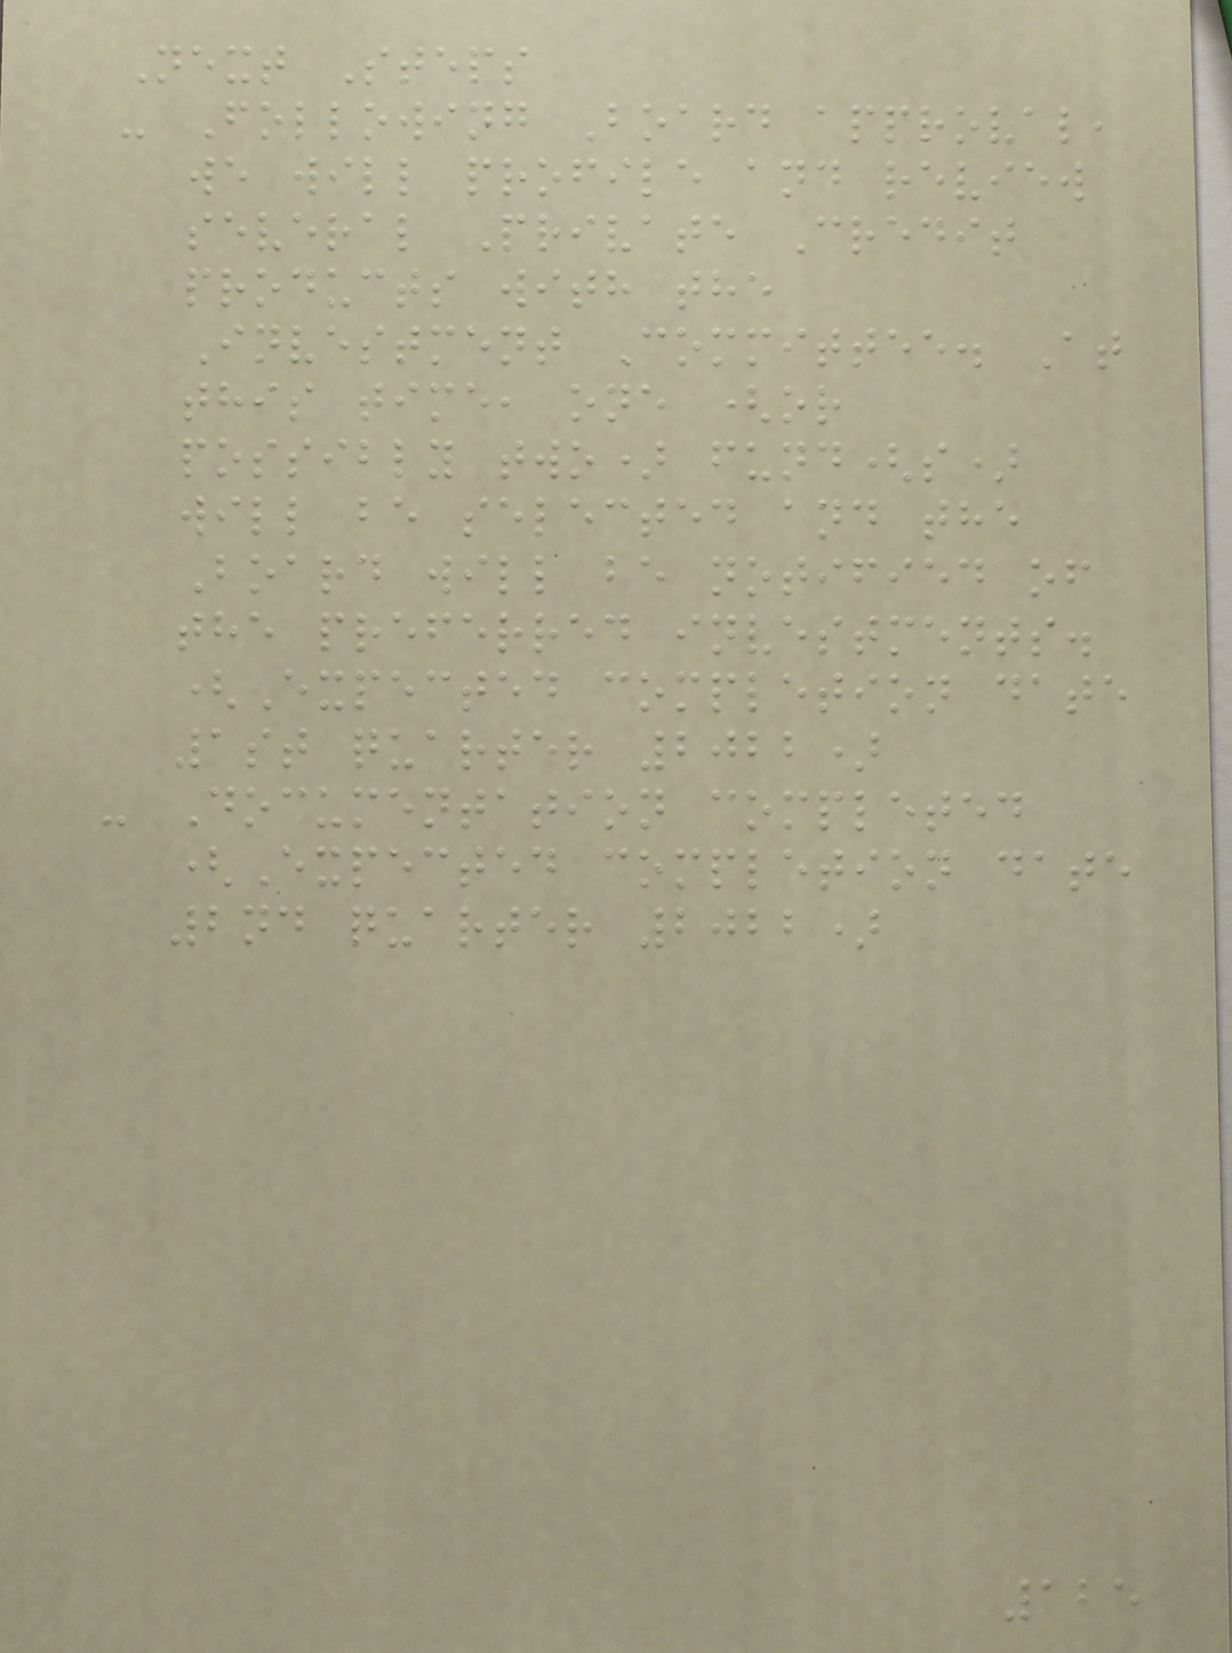Next Steps
- Following Board approval,
we will profile and review
several Private Credit
products with the
Investment Committee. At
this time, one (or
possibly two) fund(s)
will be selected and the
Board will be notified of
the preferred investments.
(Expected completion date
1st quarter 2022)
- Documentation completed
(Expected completion date
2nd quarter 2022)
125
